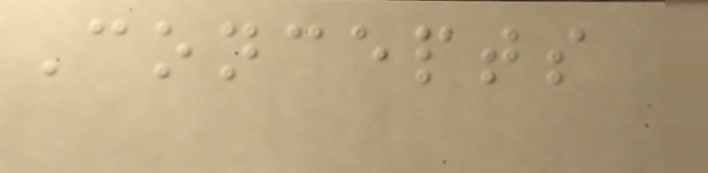Concepts
